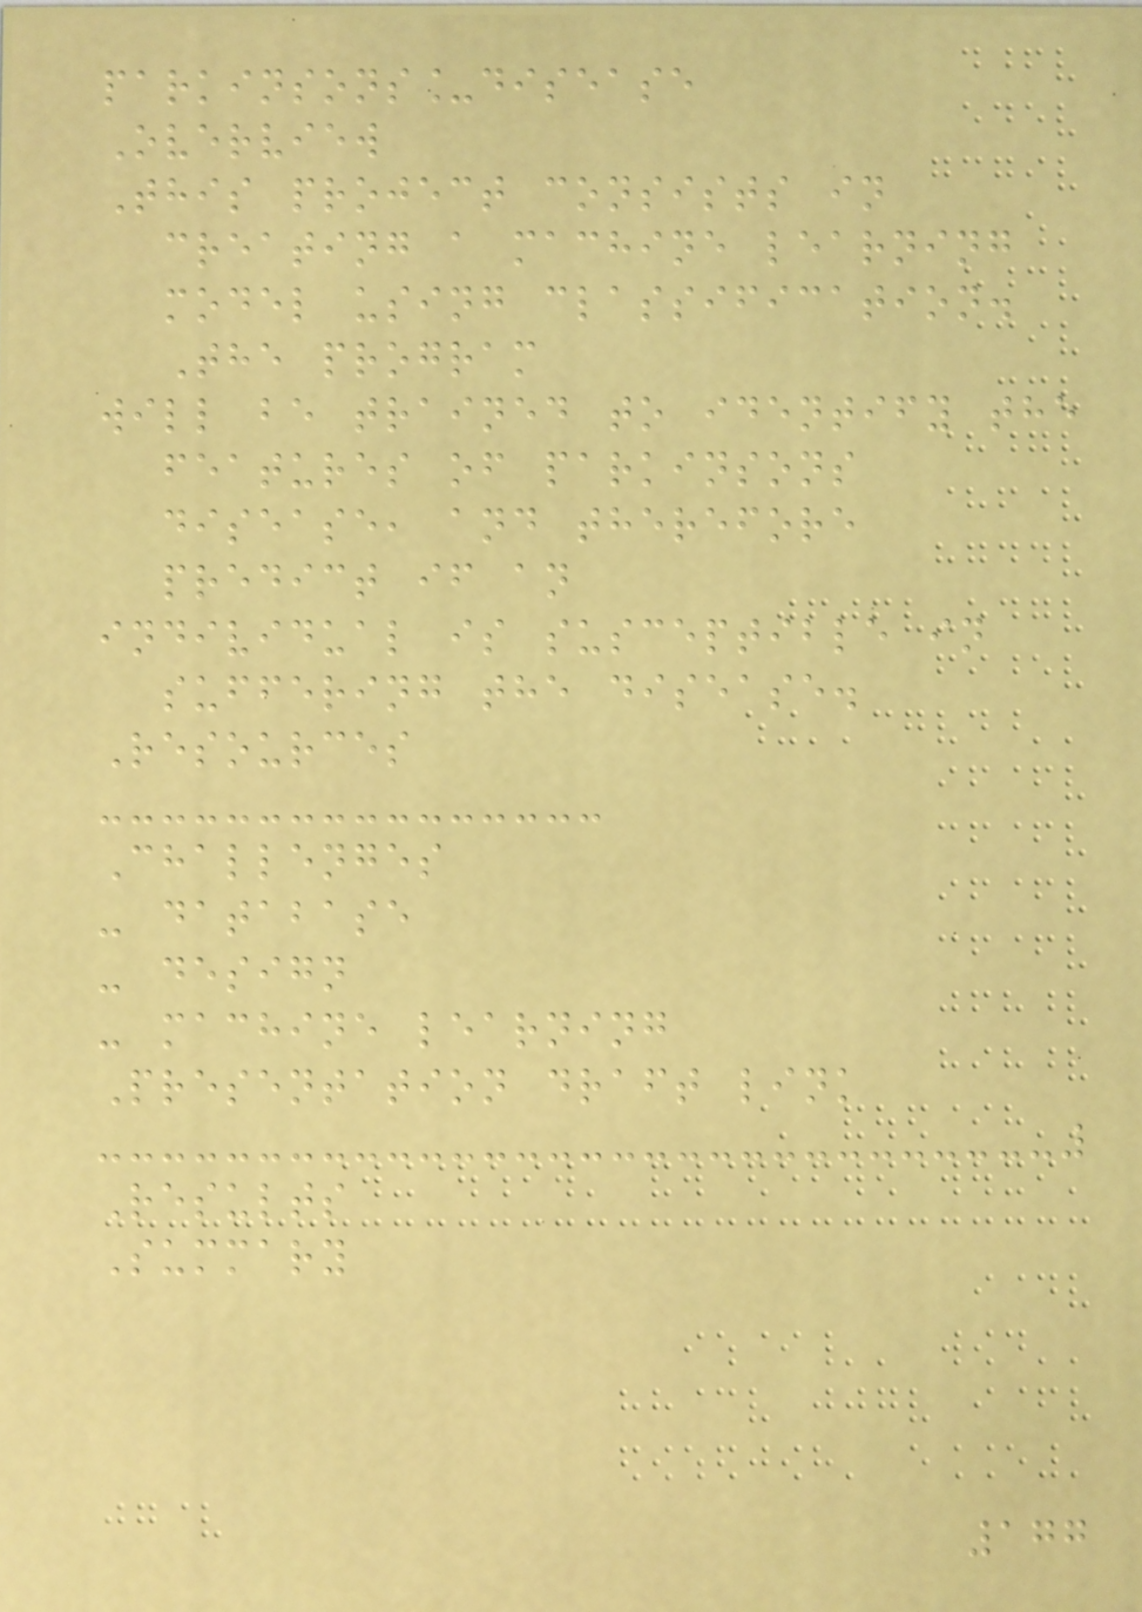parkinsons_disease
Overview
This project consists in
creating a machine learning
model using classification.
The program
will be trained to identify the
features of parkinsons
disease, and therefore
predict if an
individual is susceptible in
suffering the disease.
Resources
Challenges
- database
- design
- machine learning
Presentation draft link
Results
Summary
177
